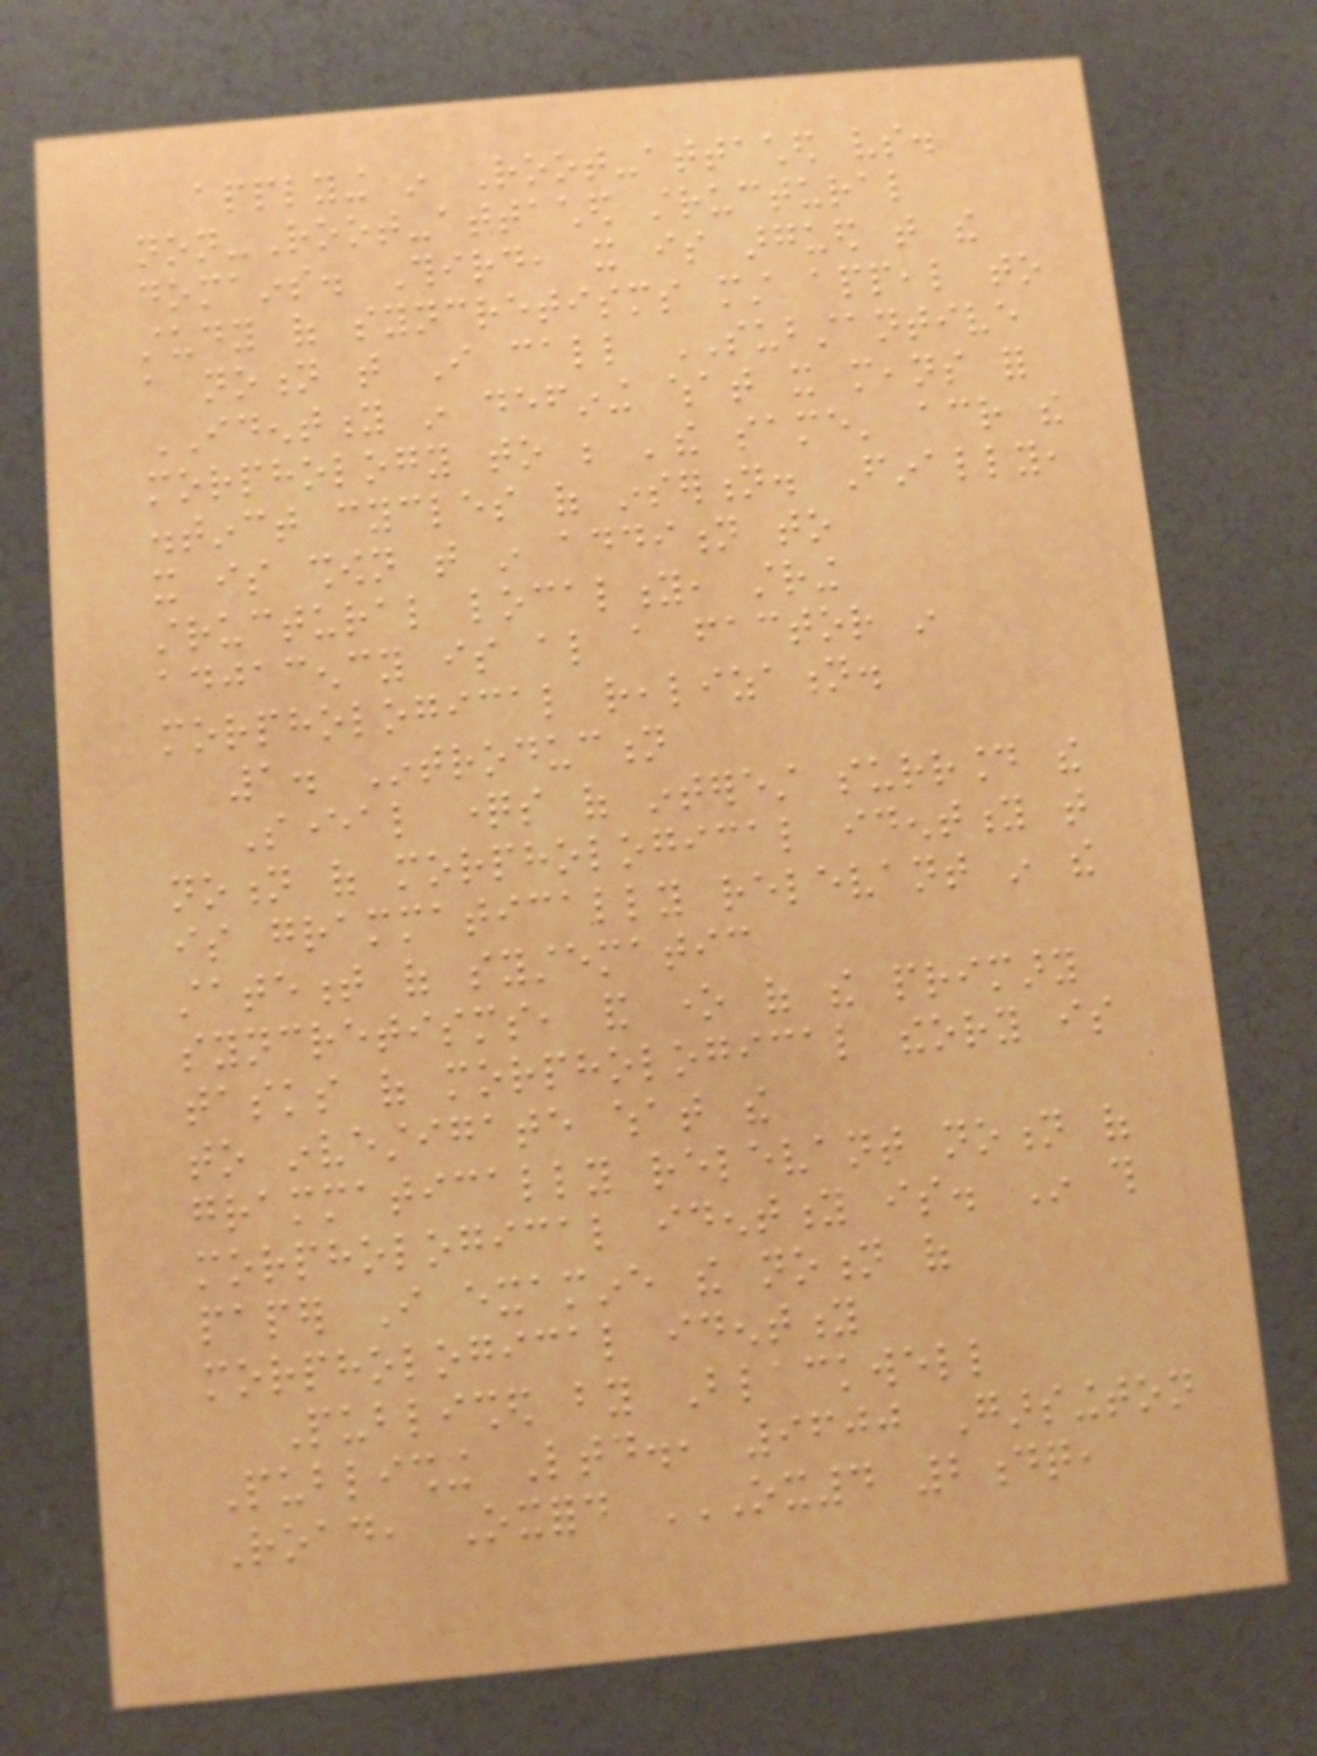applying in Root-attached vs.
non-Root-attached structural
domains. Third, it is argued that the
study of syncretisms must appeal to
a notion that I call SUBSTANTIVE
IDENTITY in defining what it means for
morphology to be 'the same' across the
distinct cycles of insertion. Finally,
it is shown that in addition to
structural locality, string
adjacency is also a factor in
morphological realization.
1. Introduction
Several questions of interest surround the
notion of morphological identity that
is grammatically relevant in the
statement of systematic
syncretisms, and one of the primary
tasks of morphological theory is
to investigate what the
grammatically relevant notion of
morphological identity is. In this
paper I examine the notion of
morphological identity
Published by Blackwell
Publishing Ltd., 9600 Garsington
Road, Oxford OX4 2DQ,
